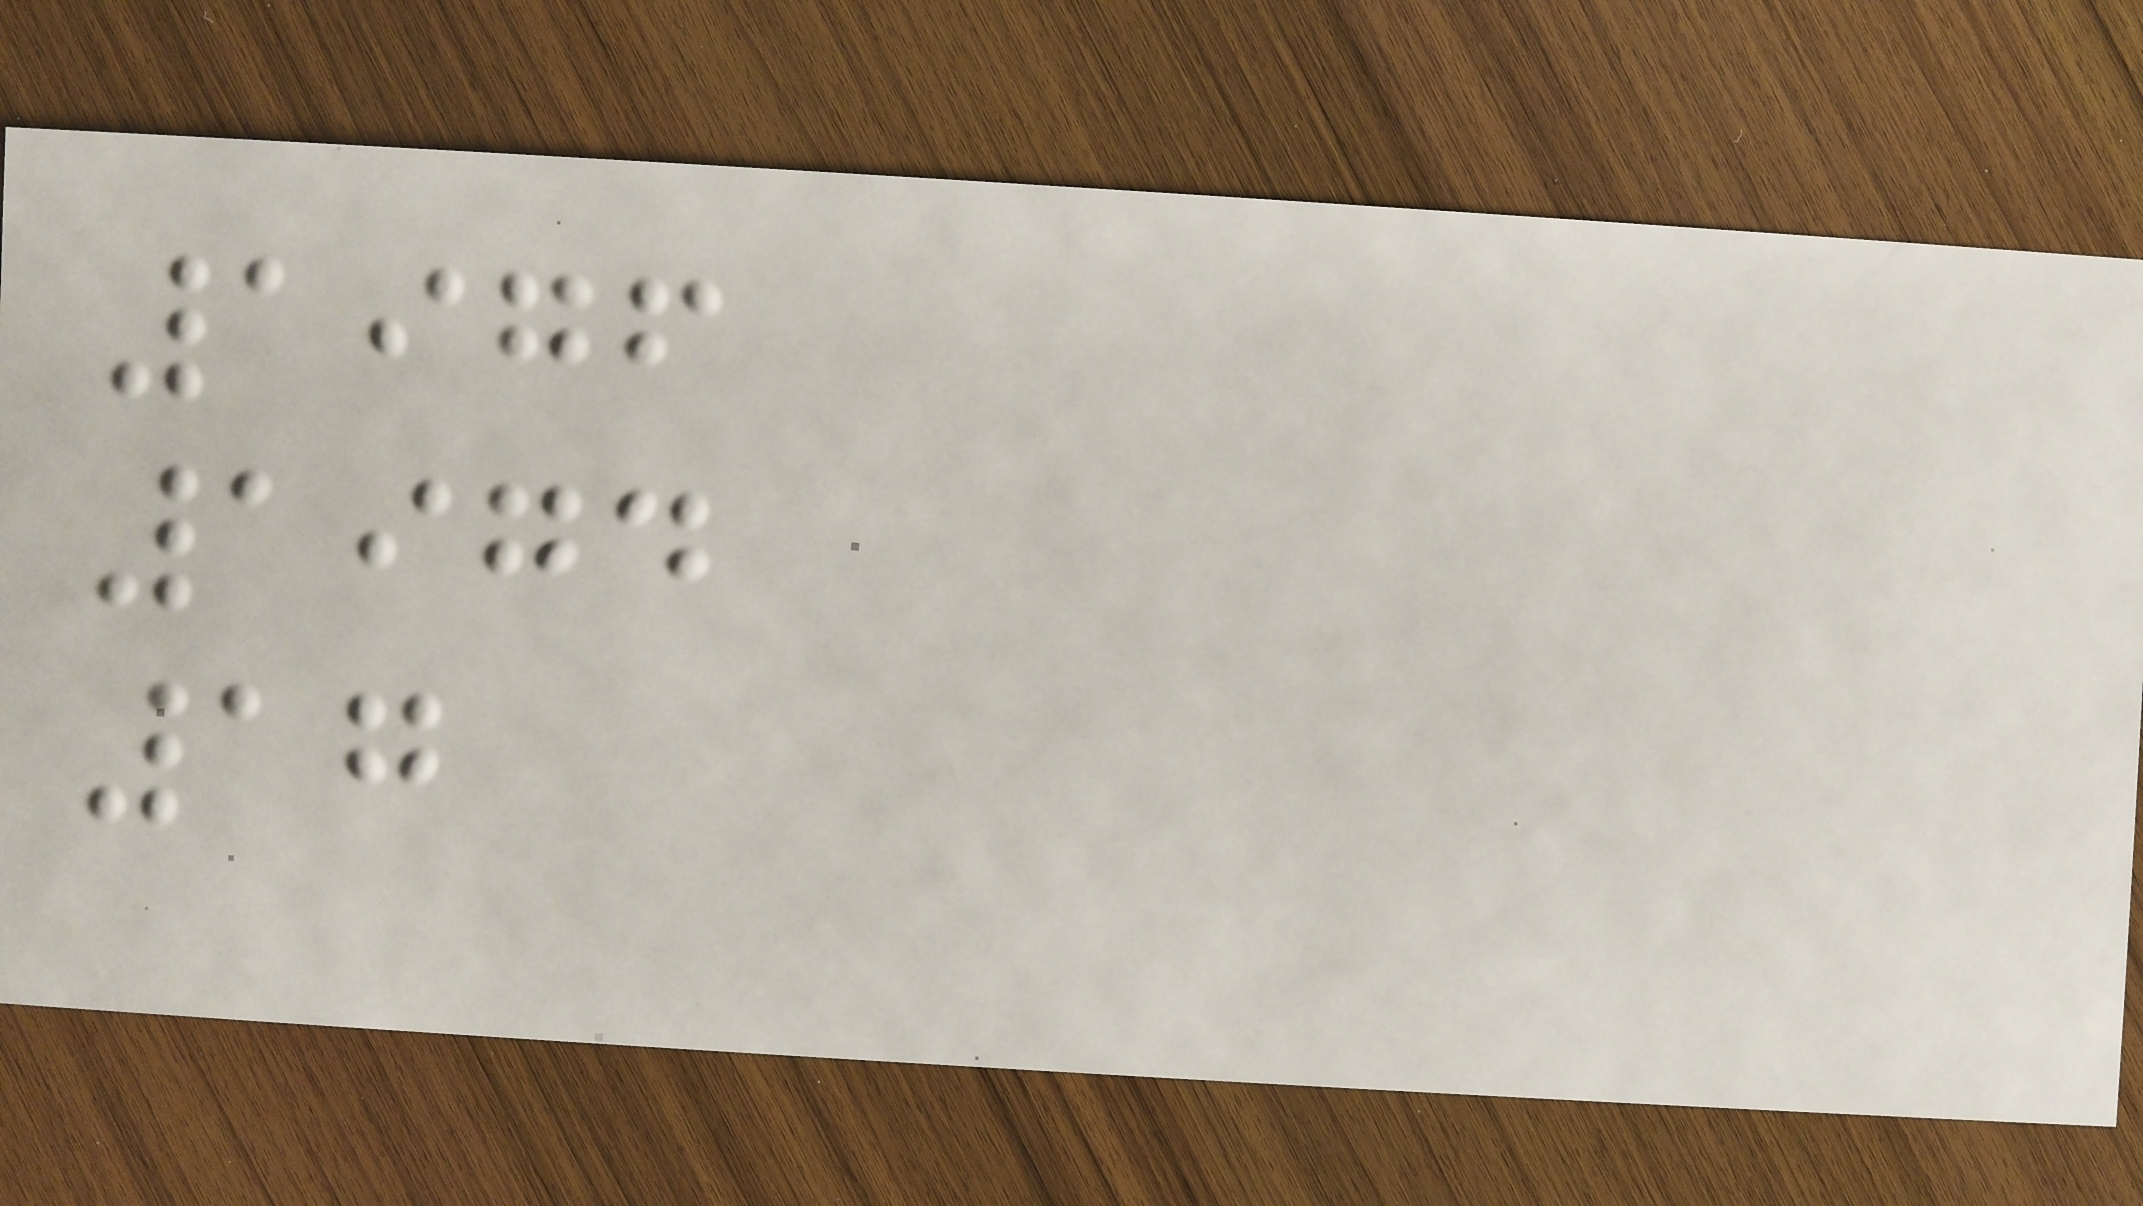1976
1974
17
